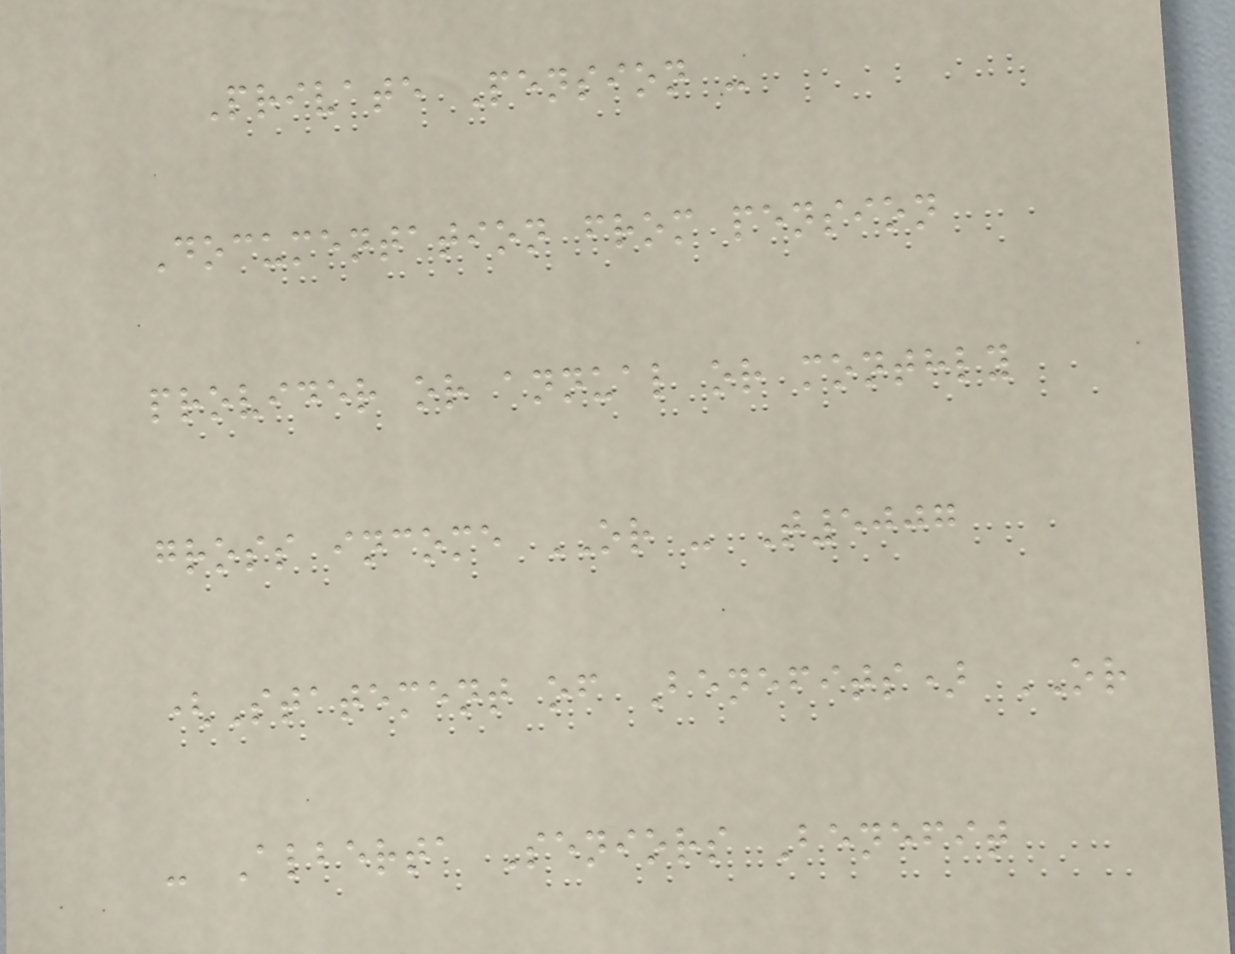Private Pension -
Documentation from pension
provider or annual or monthly
gross income OR - T5007
(Statement of Benefits) OR
- Alberta Seniors Benefit
